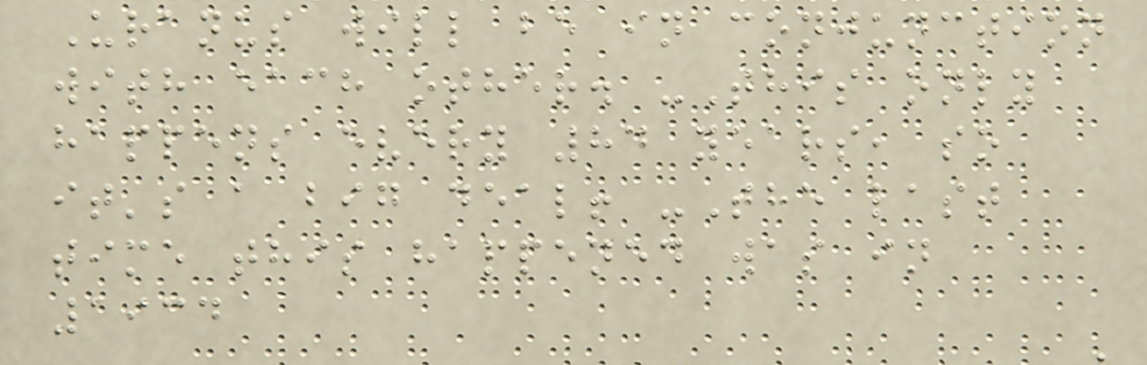Uranus will be in conjunction
with each other. -This only
happens every 84 years, so
it's a big deal! -The last
time this happened was in
1934
